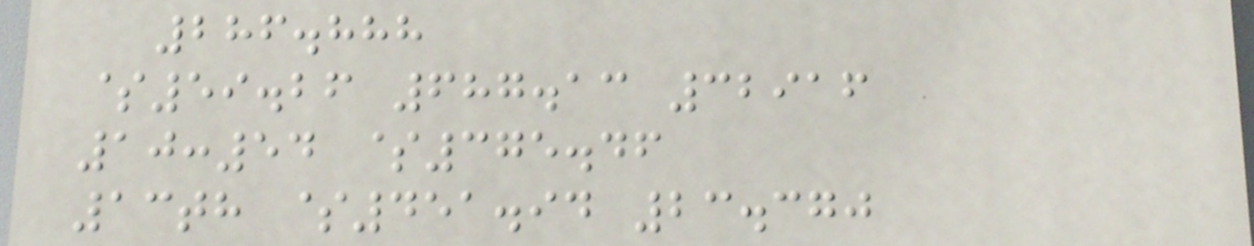286.888
$59.26 687.13 32916
10:54 $375.46
13th $451.94 23.370
